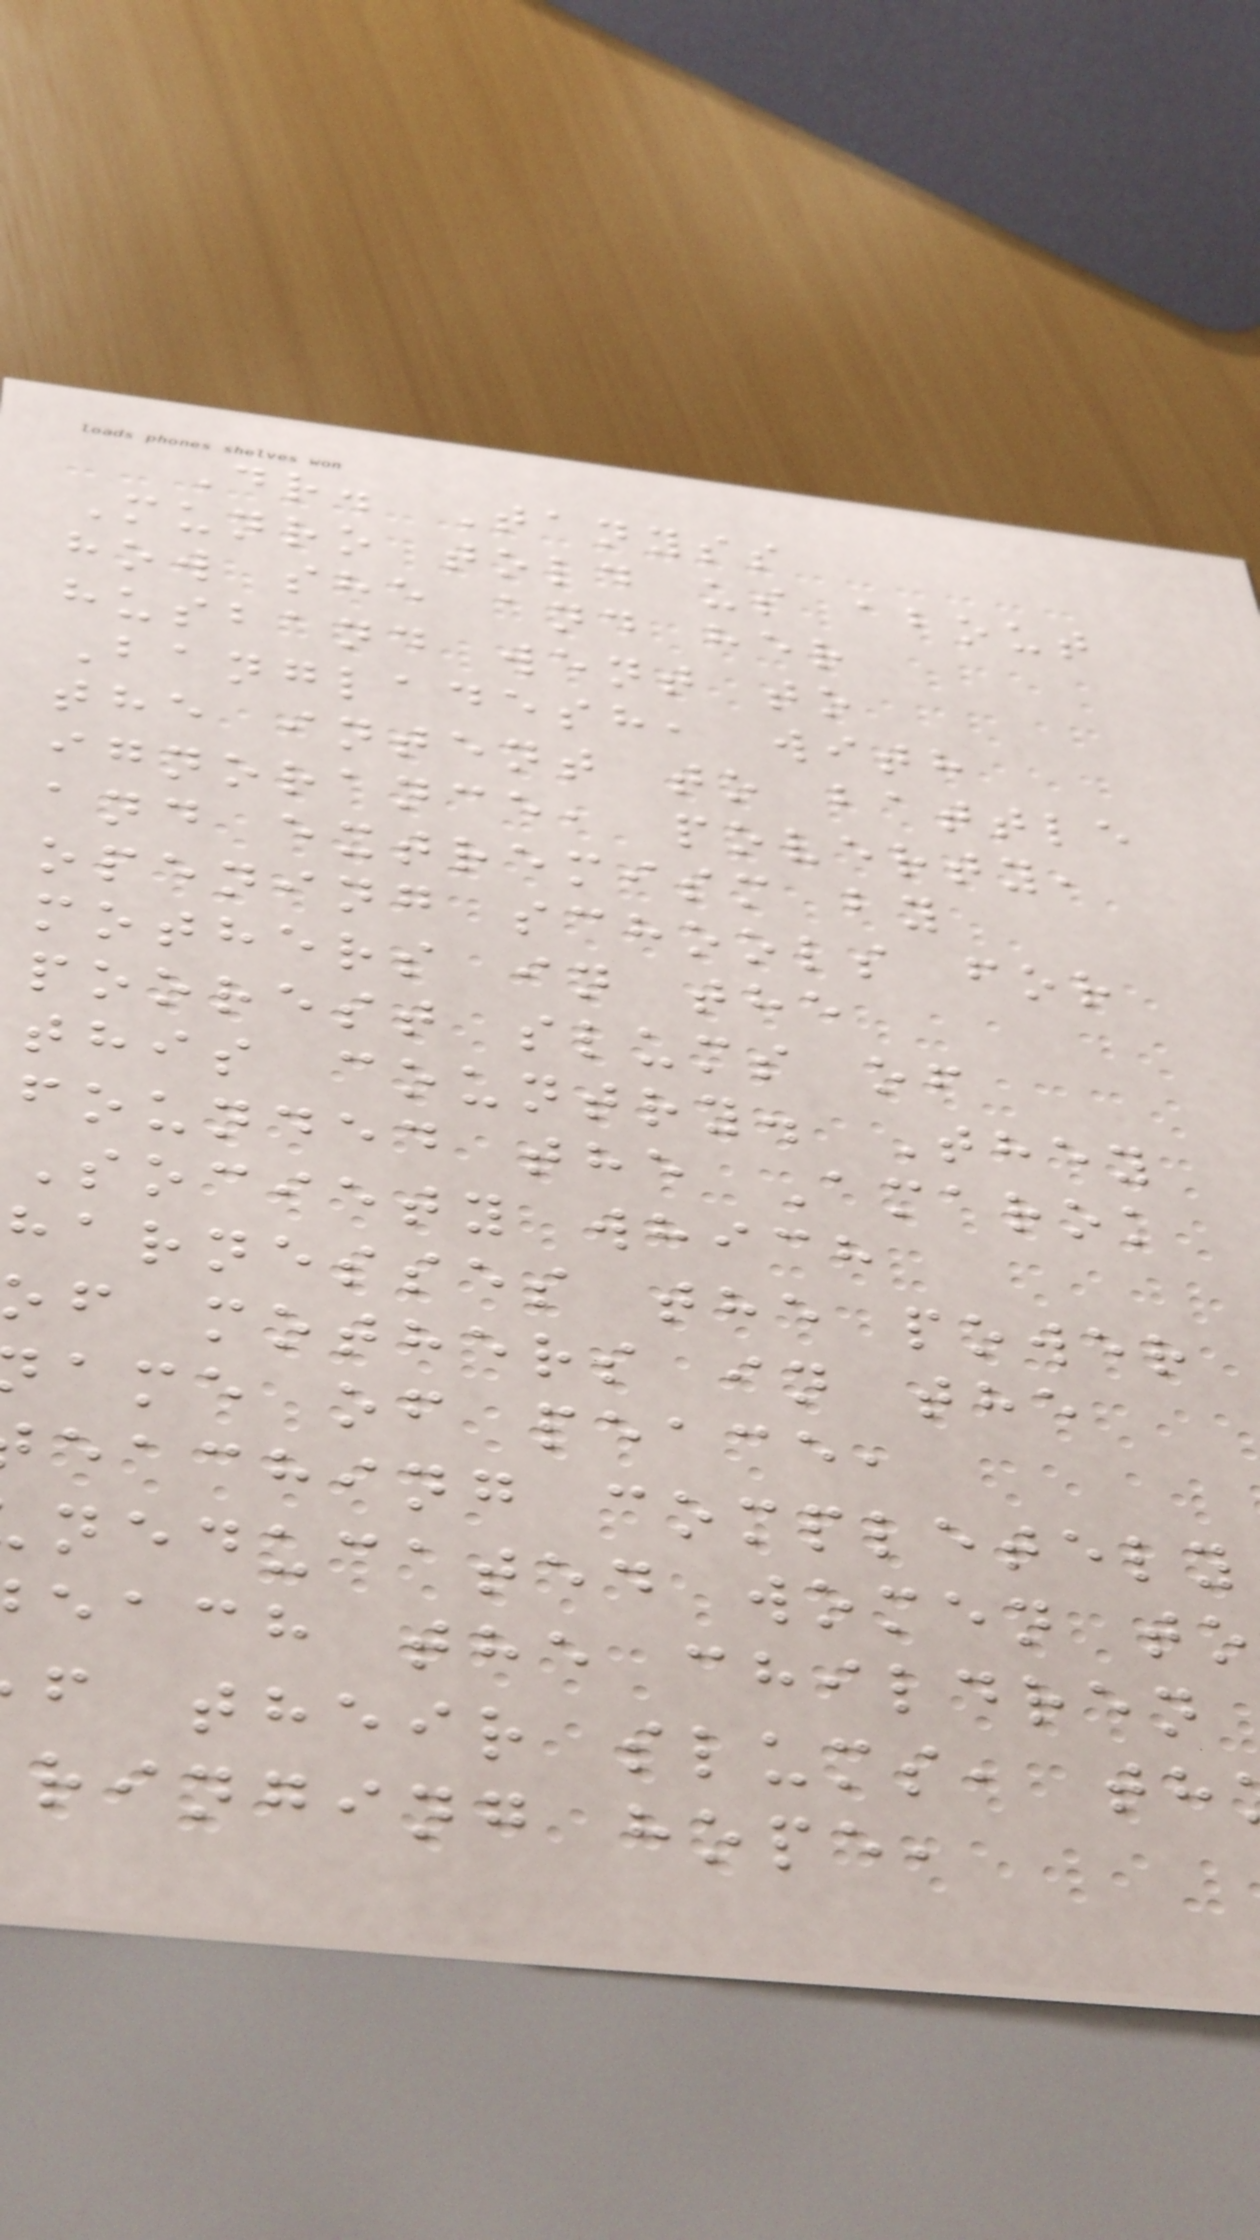Dr. Tanyss
Munro told us about
how she and her
husband went to
Bangladesh, with
the intent to battle
ignorance, poverty,
and extremism by
opening schools for
mothers in the
poorest slums of
this country. They
founded the Amarok
Society which
harnesses the power
of mothers in the
ame of peace,
eaching completely
neducated women to
each the children
f their slums, th
ringing hope,
